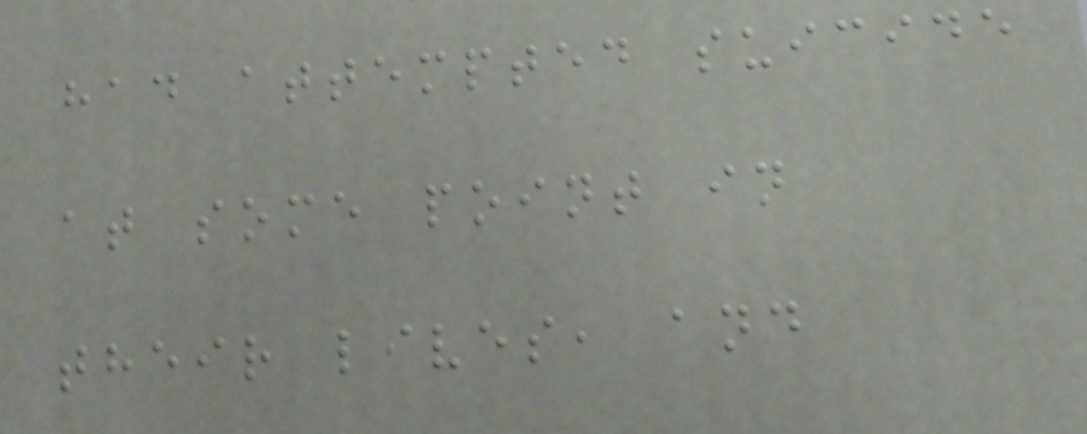had attempted suicide
at some point in
their lives, and
